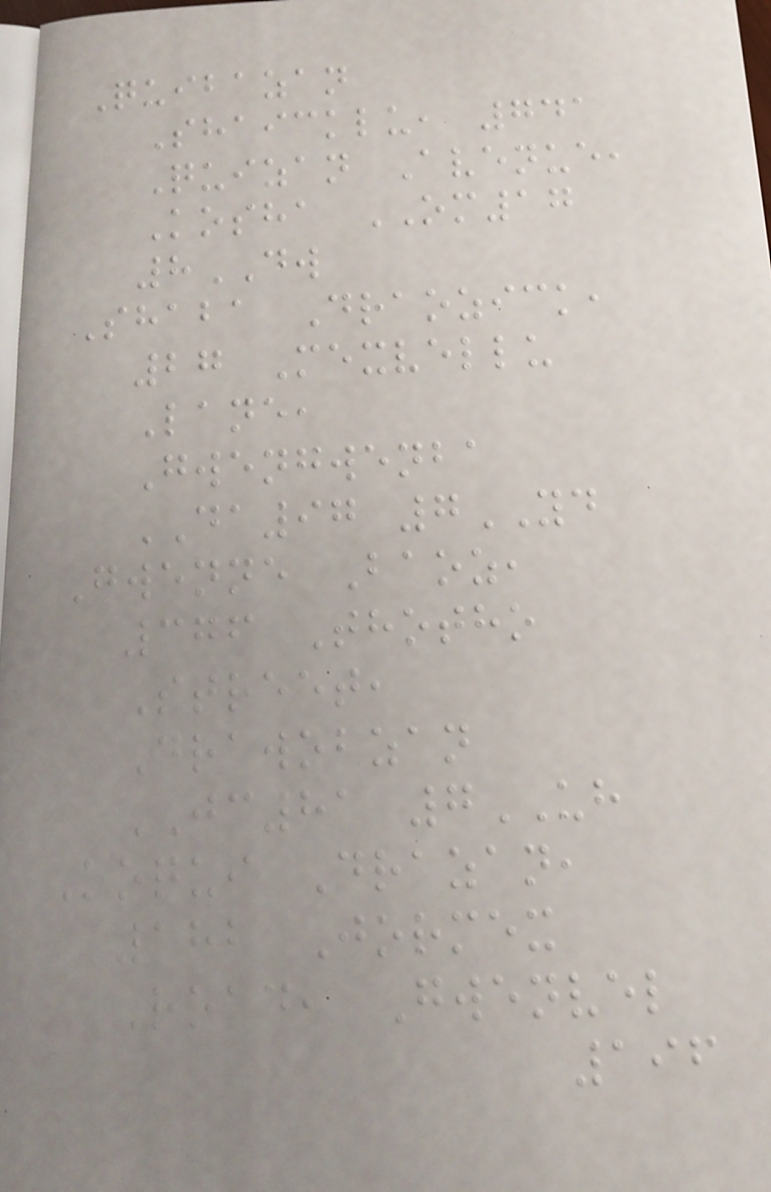Quibazan
Shaicklu, 741
Quizan Avenue,
Kosha OM17
8DW
Shaba Draozick,
27 Mexvellu
Lane,
Gwengwenba
DA97 7YD
Gwenne Baoz,
376 Thotho
Street,
Drawobzan
JC81 7UH
Koqui Drazan,
182 Jormex
Road, Gwenvel
196
